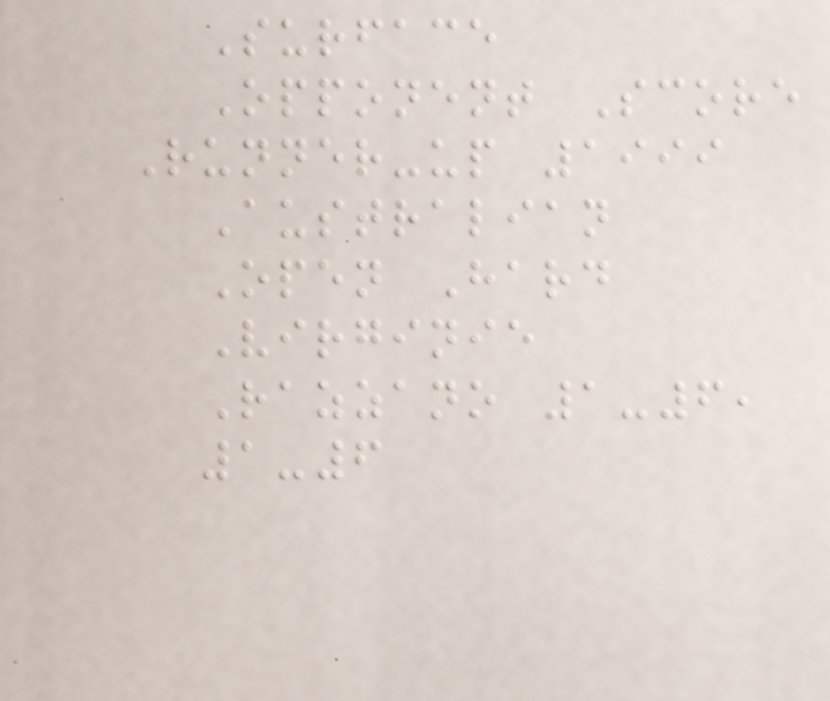Surface
Opponent Score
Runner-up 1999
Australian
Open Hard
Virginie
Razzano 1-6,
1-6
